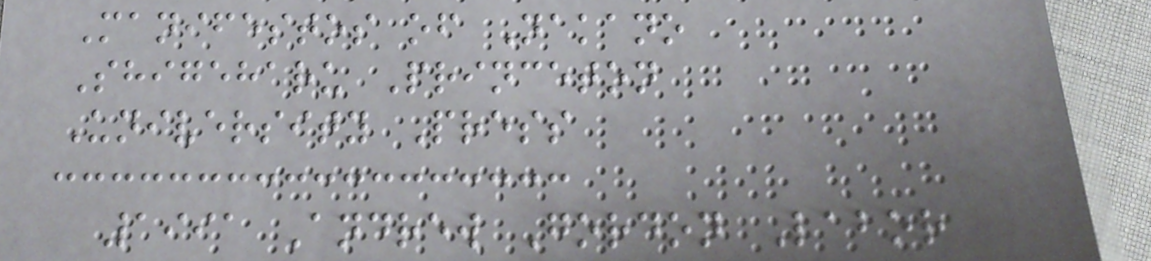Manifestos of Nakano
Shigeharu Princeton
University Press
1991 Andrew Gordon Labor
